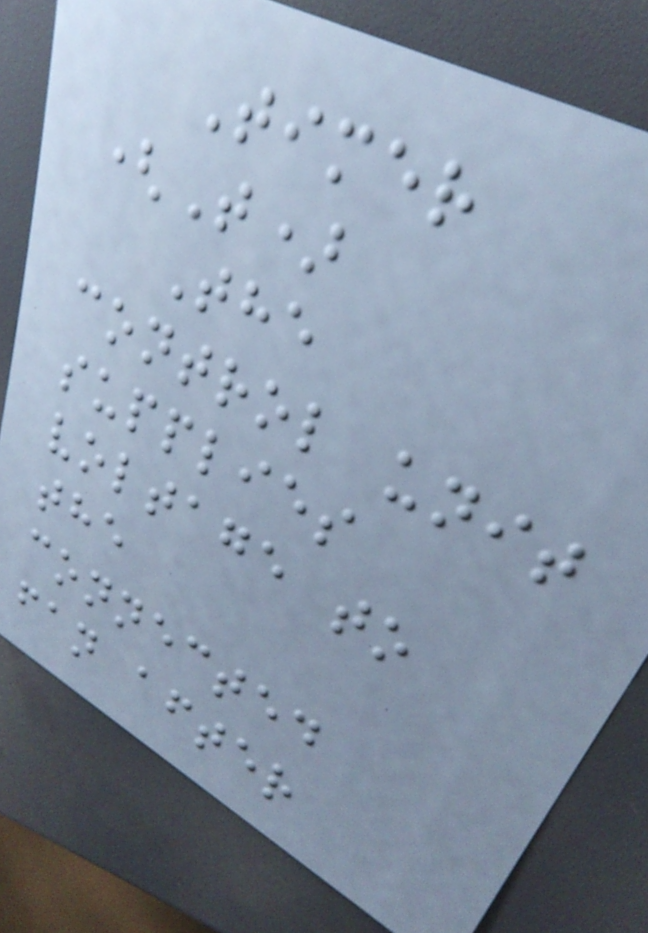Timer
(T)
The
control unit
supplies
voltage to
the
connected
fan after
